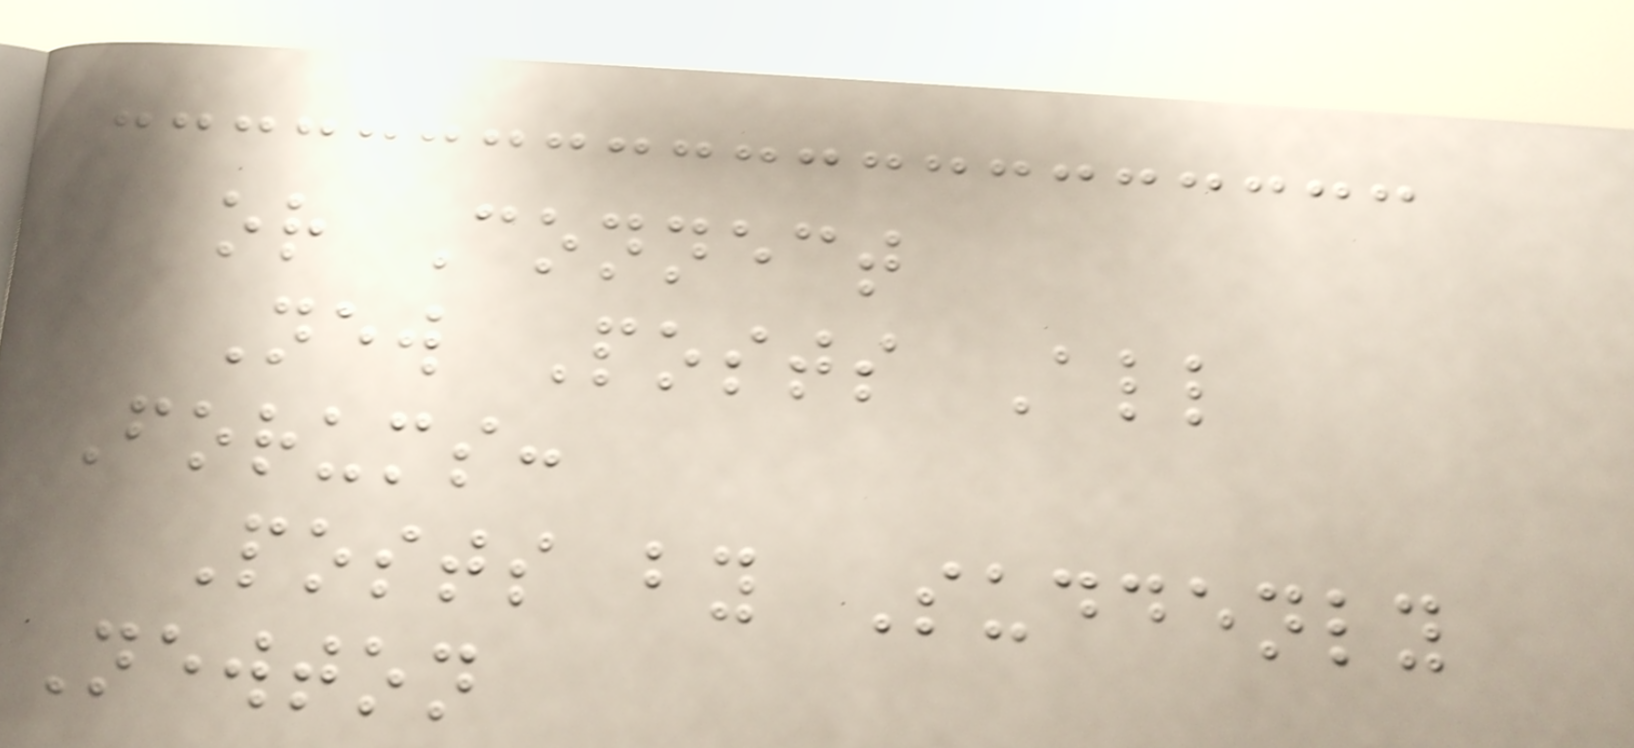or Connect
New Posts All
Forums:
Posts by Suddenly
Newton
